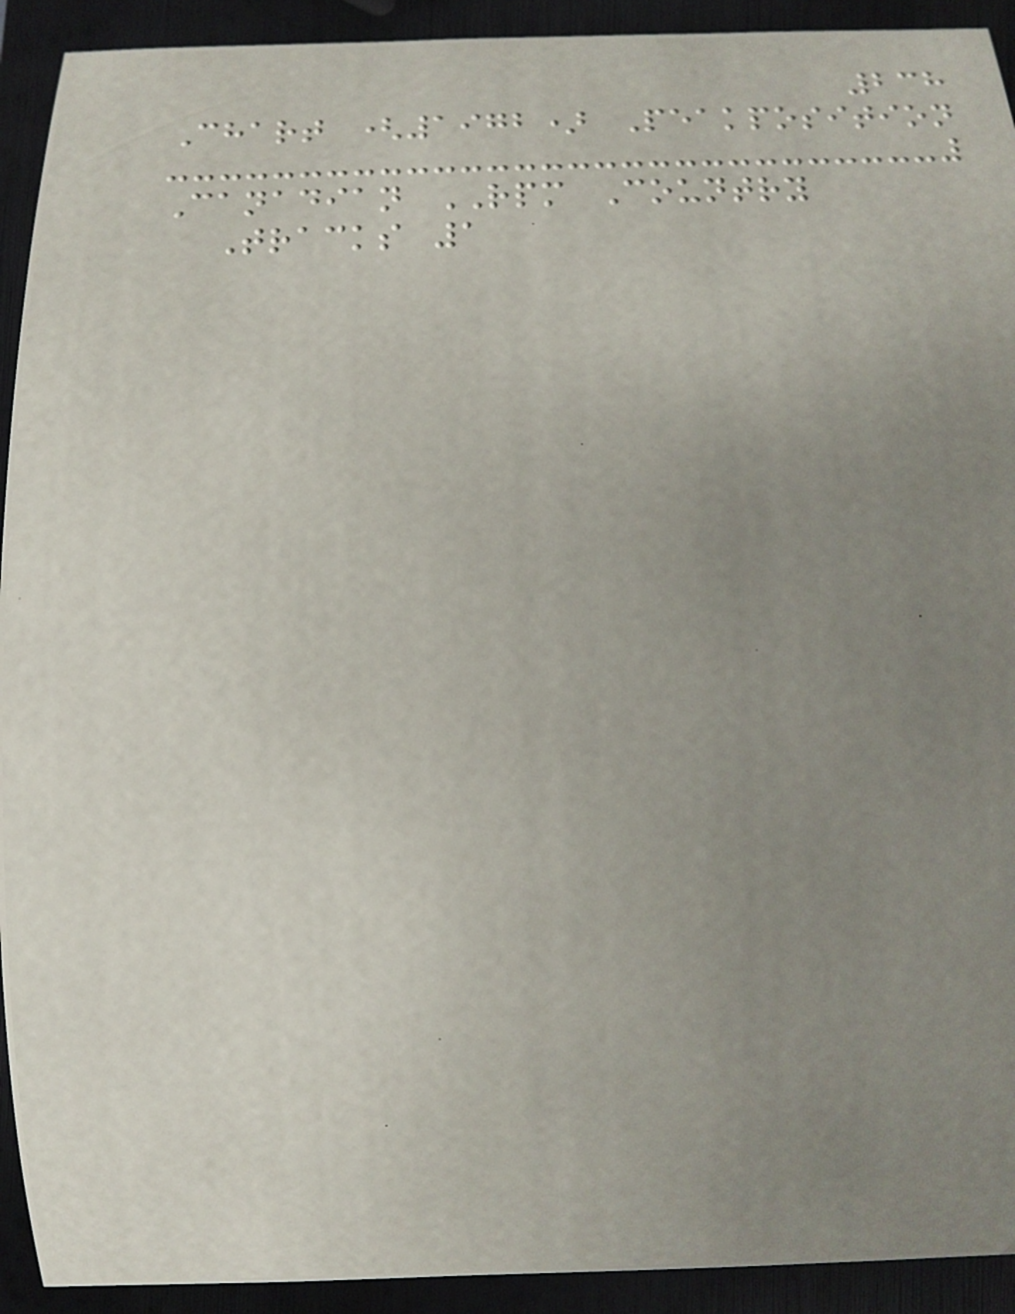238
Chart (1972) Peakposition
Canadian RPM Country
Tracks 1
